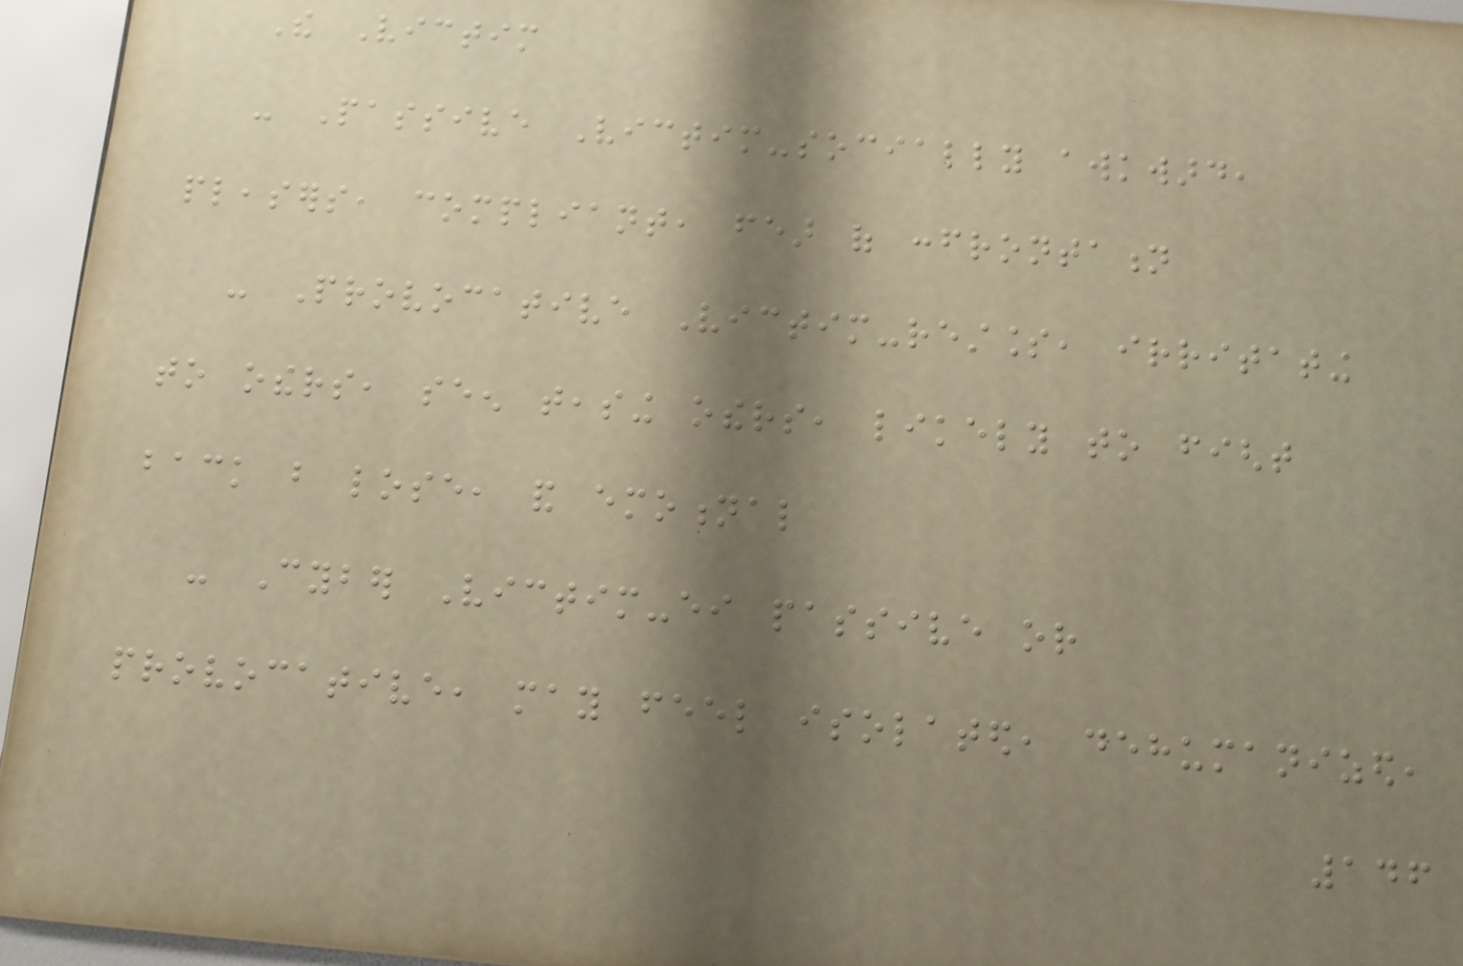The Victim
- Passive Victim-socially awkward,
pleasers, compliant, fear of confrontation
- Provocative Victim-restless, irritating
to others, seen teasing others, likely to fight
back but lose, and emotional
- Cyber Victim-either passive or
provocative, may feel isolated, dehumanized,
146
